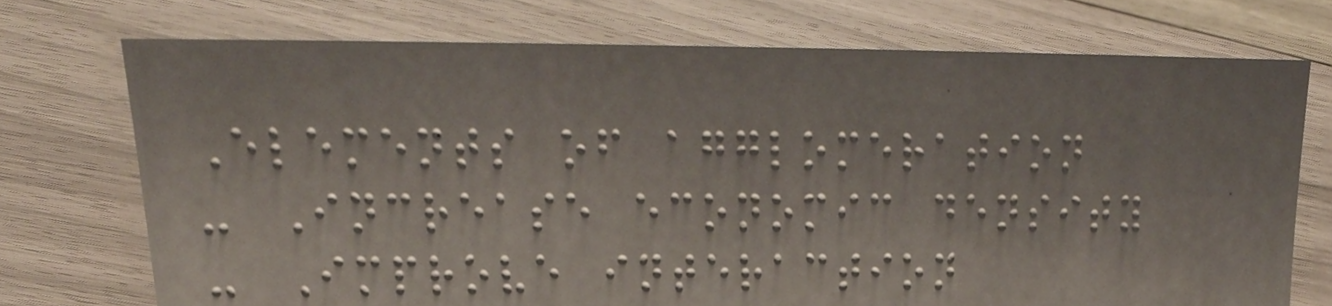Elements of agglomeration
- Increase economic density
- Improve interaction
